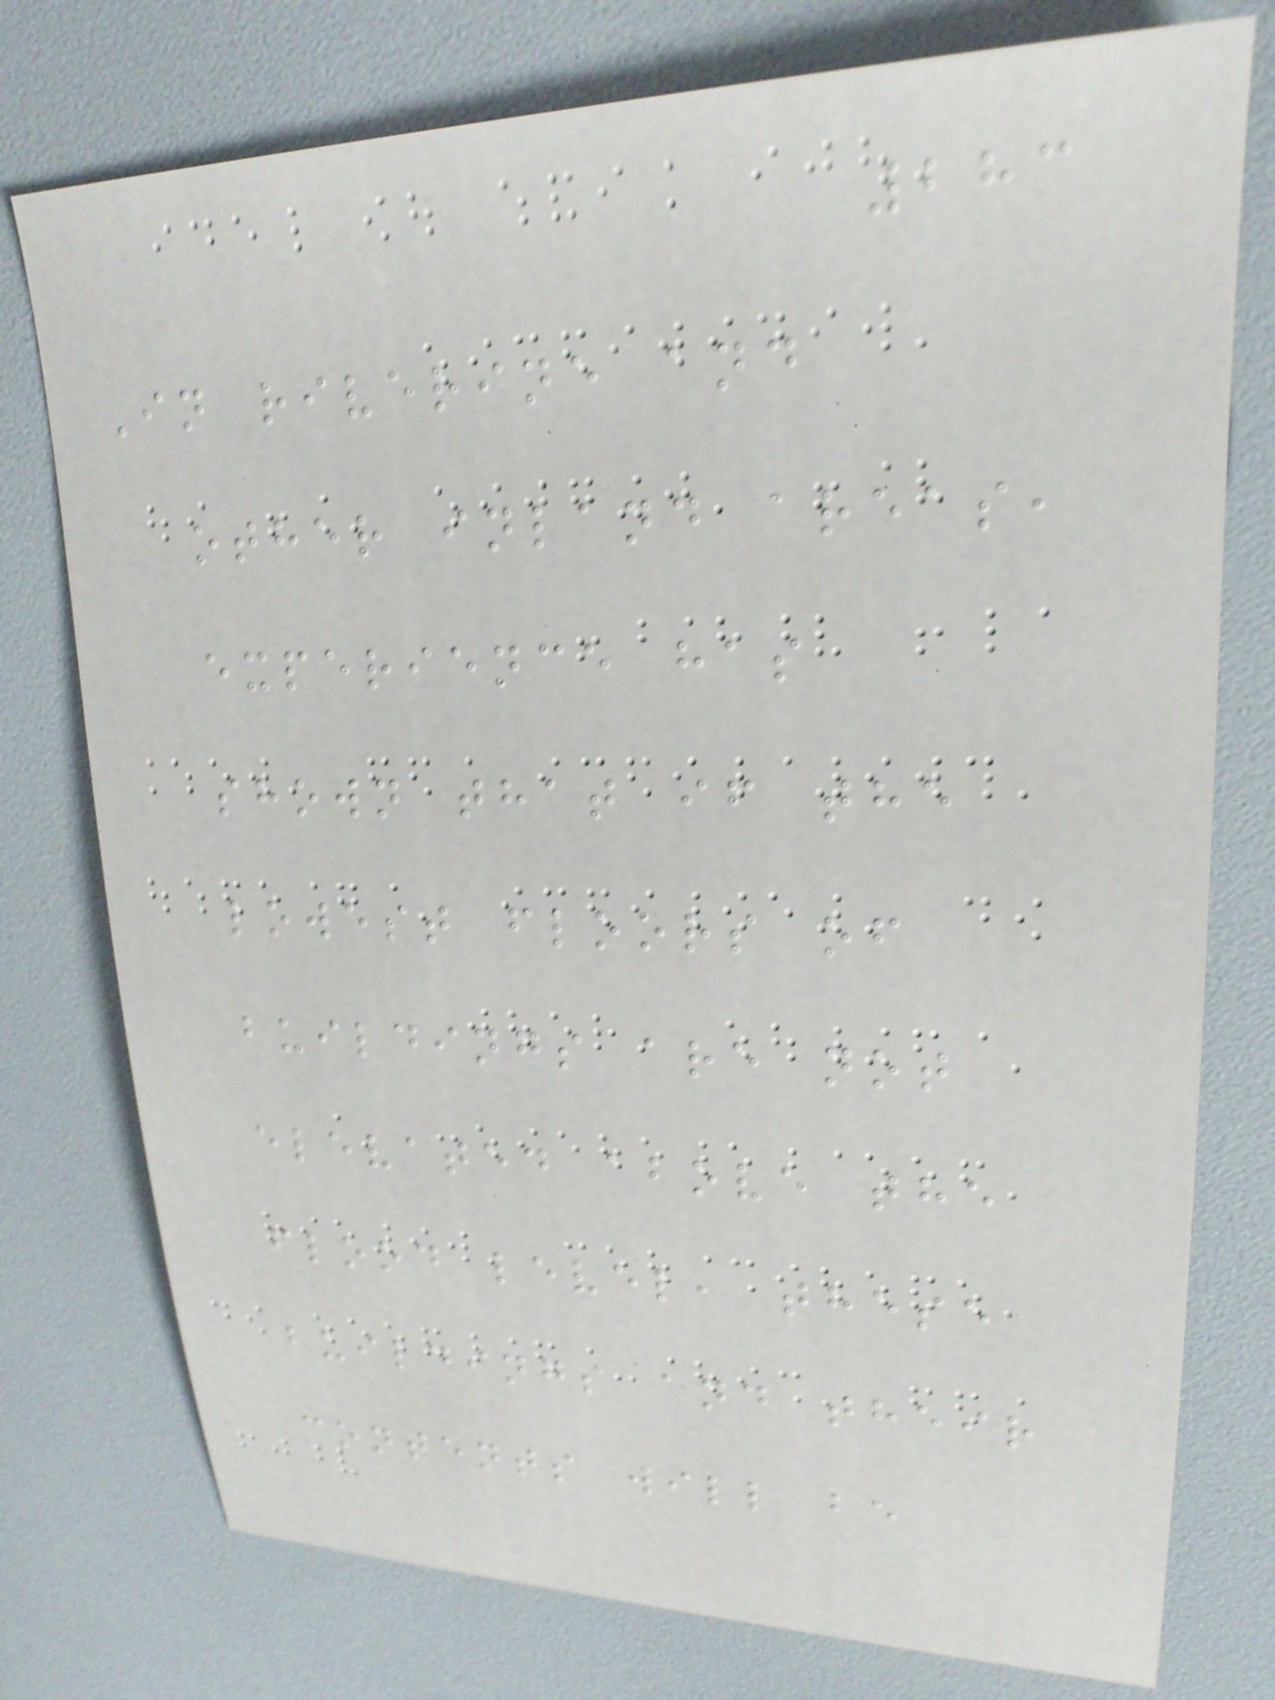283
In riverine and
other inland areas,
experience has
shown that if the
lowest floors of
buildings are not
elevated above the
flood level, these
buildings and their
contents will be
